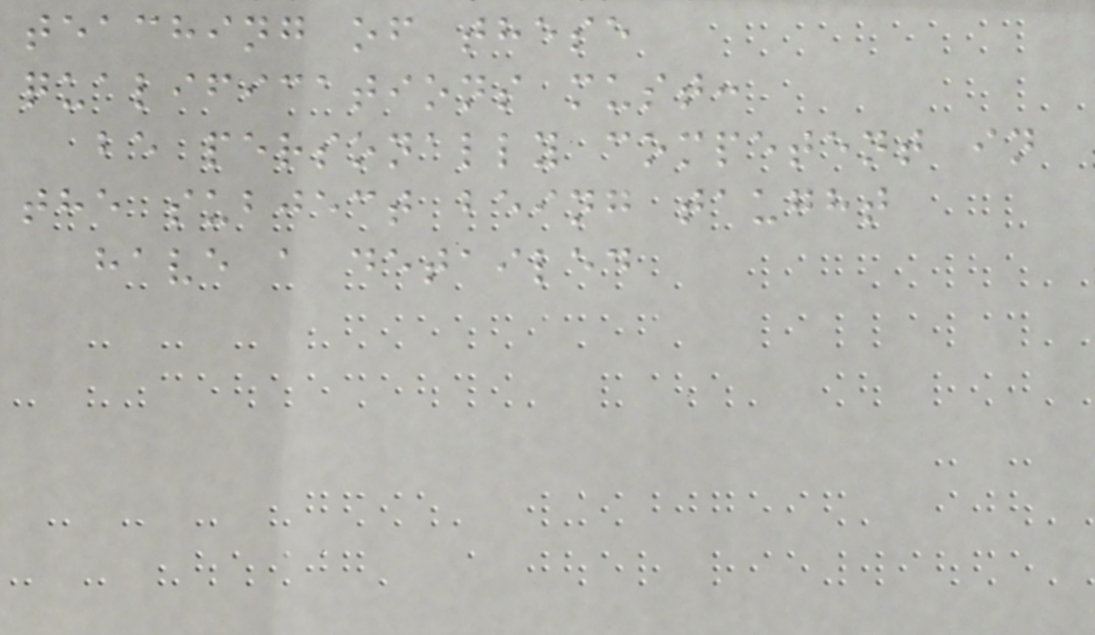teaching of these
qualifications must:
be personally competent in
the subject being taught
have a detailed
